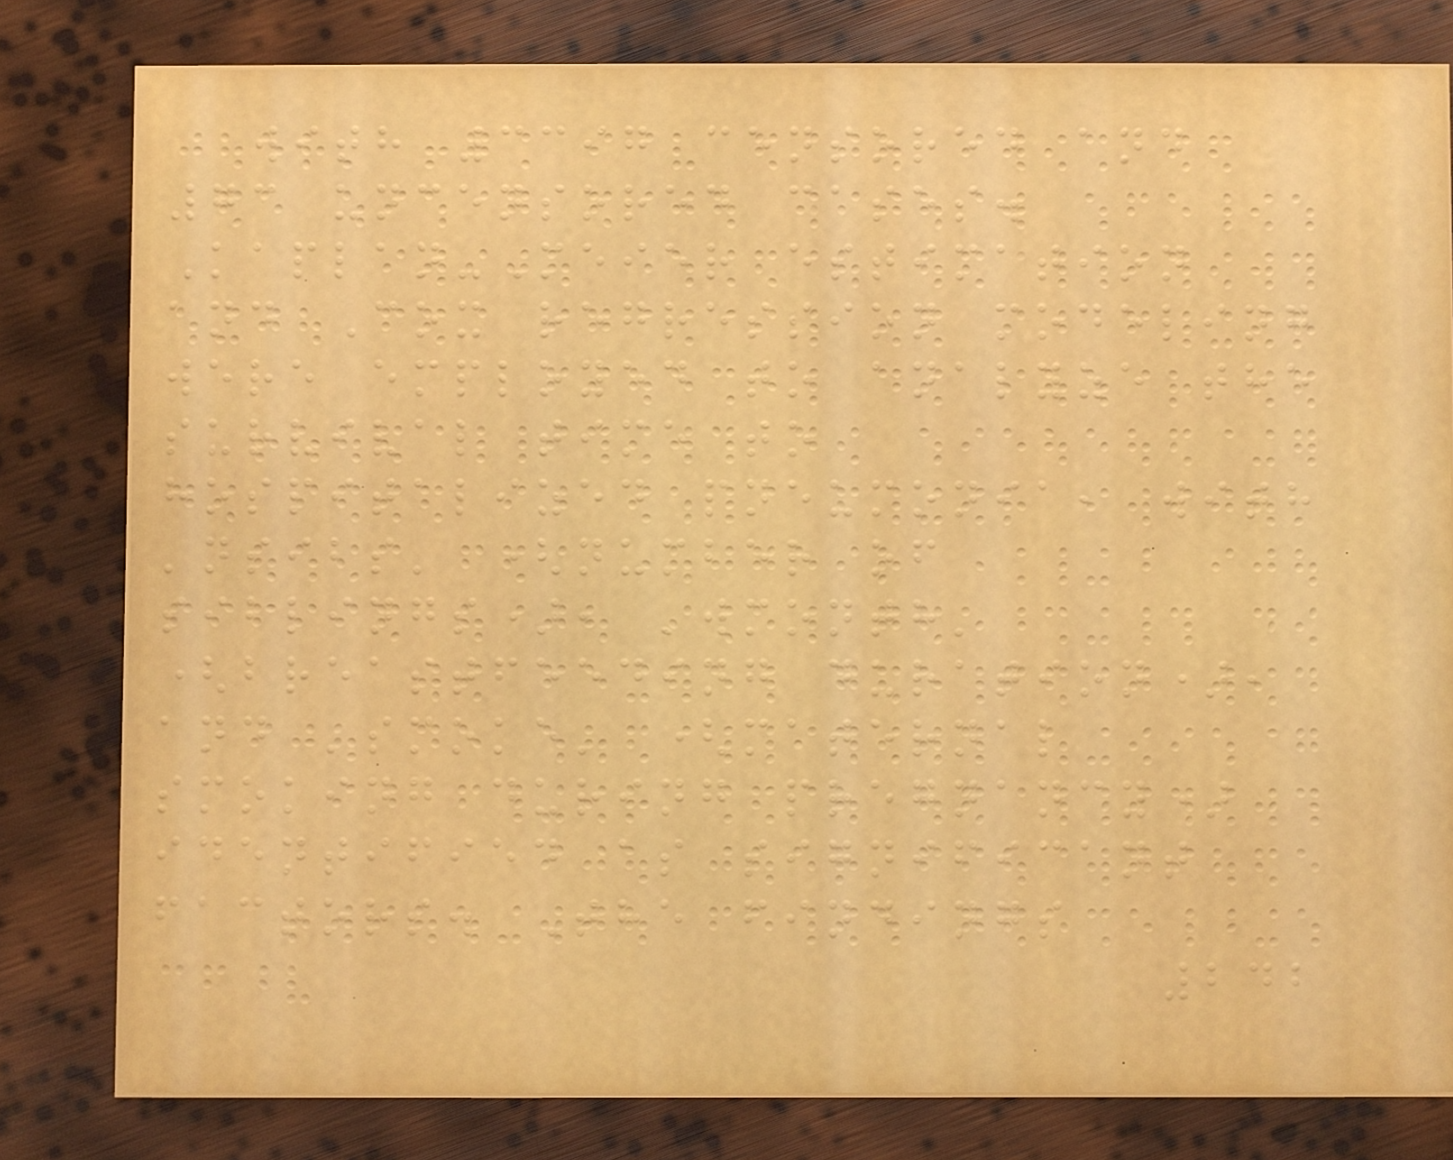with 3397 censored and
73 uncensored cases.
Kaplan-Meier estimation
and Cox regression modeling
were employed to analyze the
survival time to
hospitalized pneumonia, with
'nsibs' (number of
siblings), 'wmonth'
(breastfeeding duration),
and 'smoke' (maternal
smoking during pregnancy)
identified as significant
factors. The findings
242
